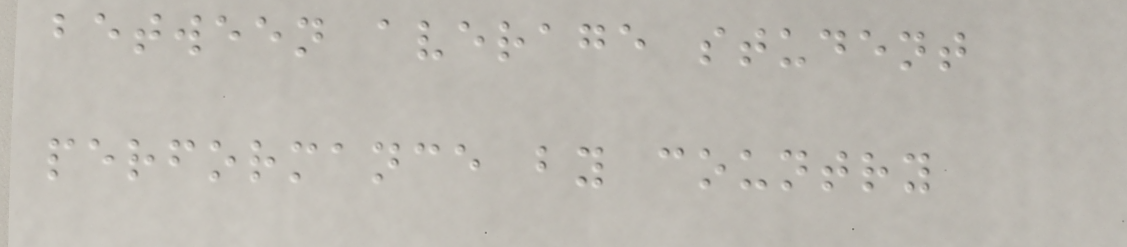between average student
performance by country
